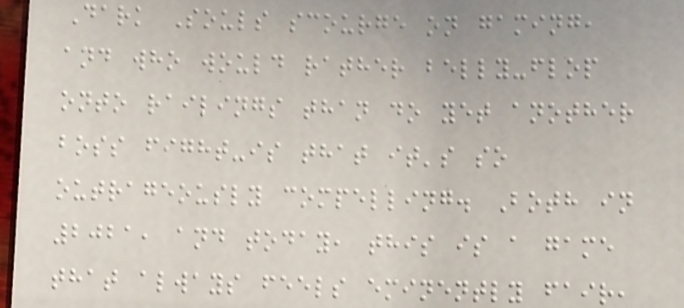Dark Souls scourge on gaming,
and who would rather belly-flop
onto railings than do yet another
boss fight-is that it's so
outrageously compelling. Both in
2021, and today, this is a game
that always feels eminently fair,
